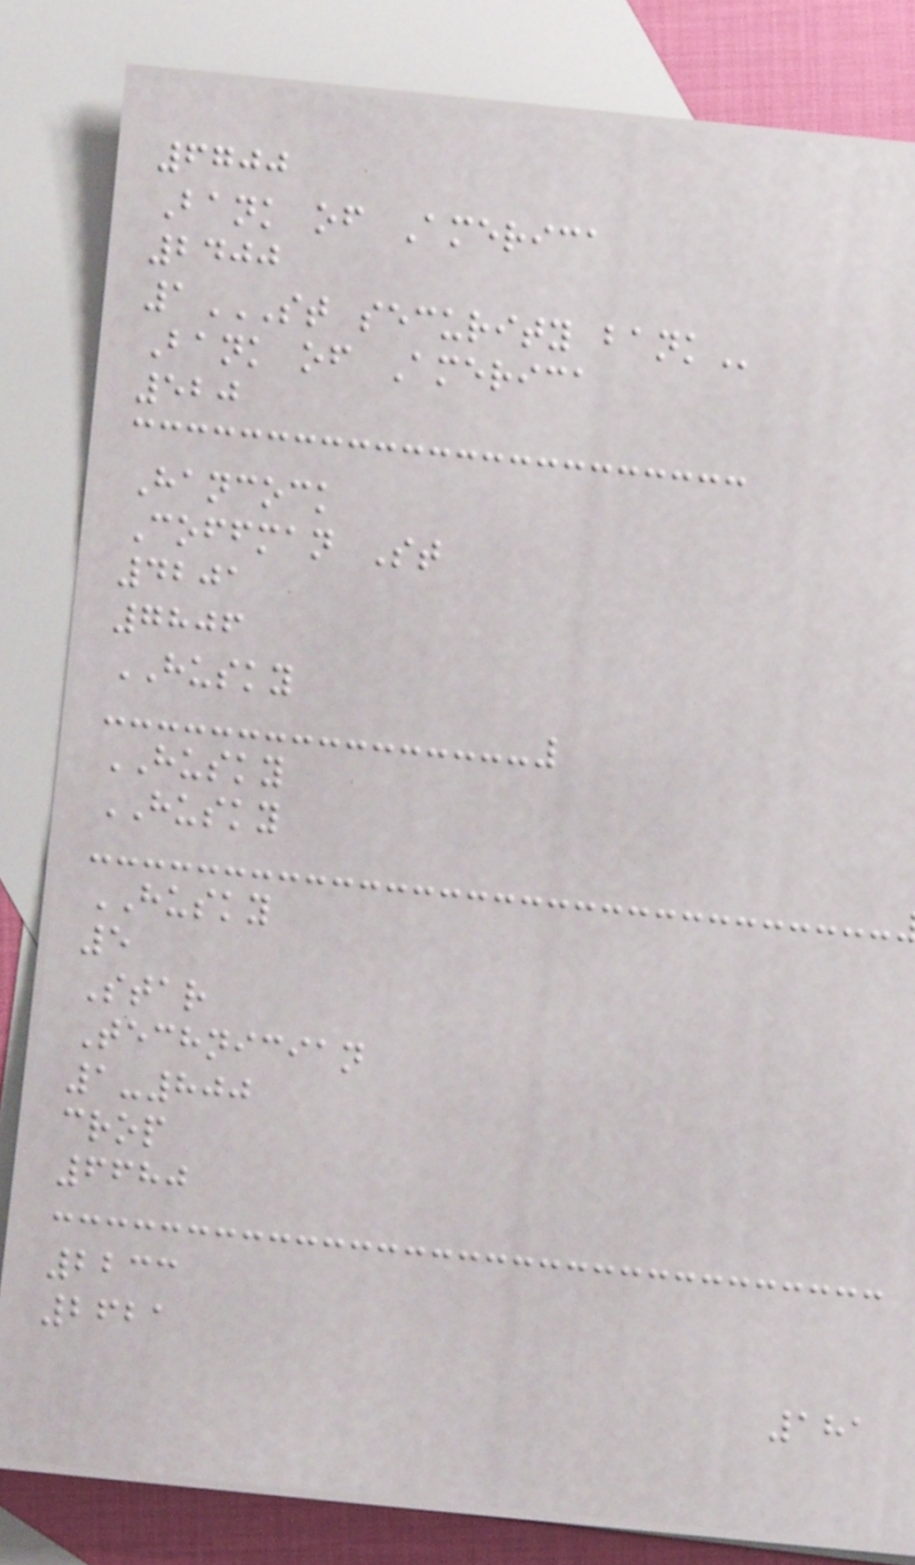6700
Bank of America
2400
1ST SECURITY BANK
Bank of America
520
Hancock
Coffman St
4201
7806
HUSKY
HUSKY
HUSKY
HUSKY
5
Star
Technician
1-800
crop
6680
2233
2621
181
